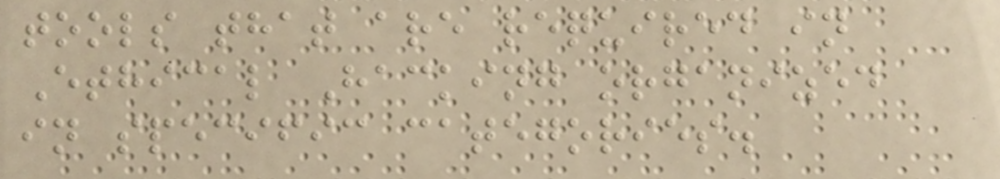tools that are required in
Ethical Hacking organized
in specific categories.
